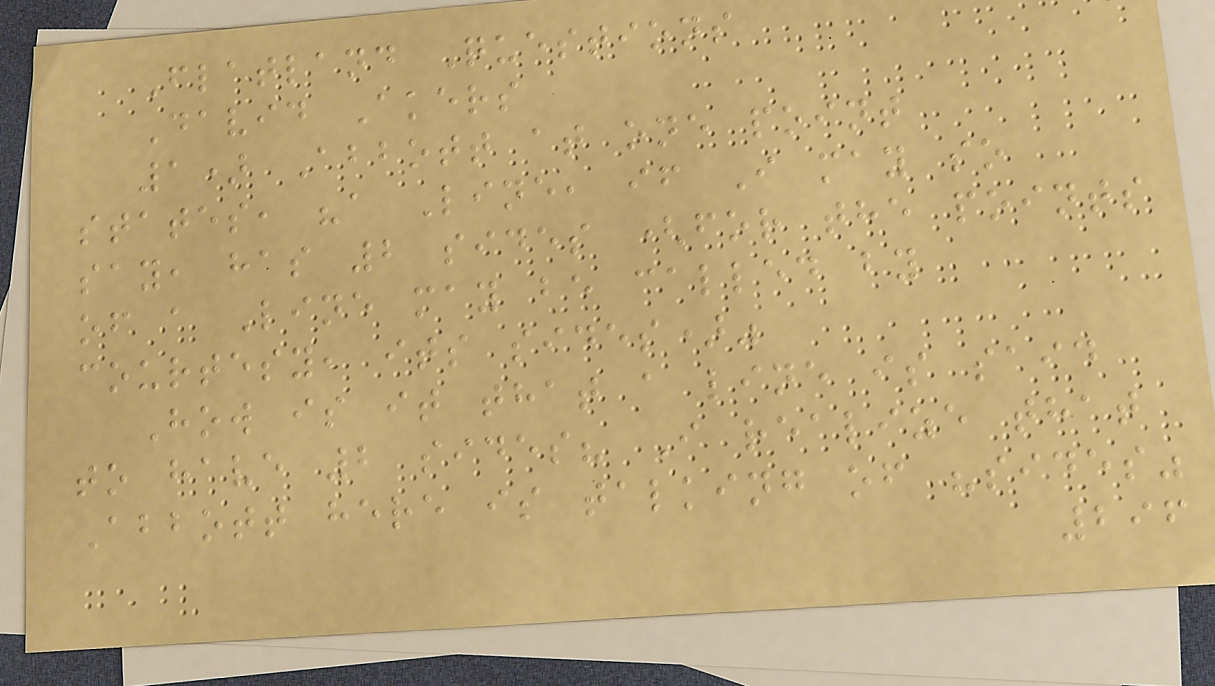Flatland Questions
David Akers
1) Abbott at one point
states, "a Line, if I may so
say, has 2 sides (for the points
of a Line may be called by
courtesy, its sides)"
How is it that a line is said
to have 2 sides? I realize that
Abbott here is talking of "sides"
296
